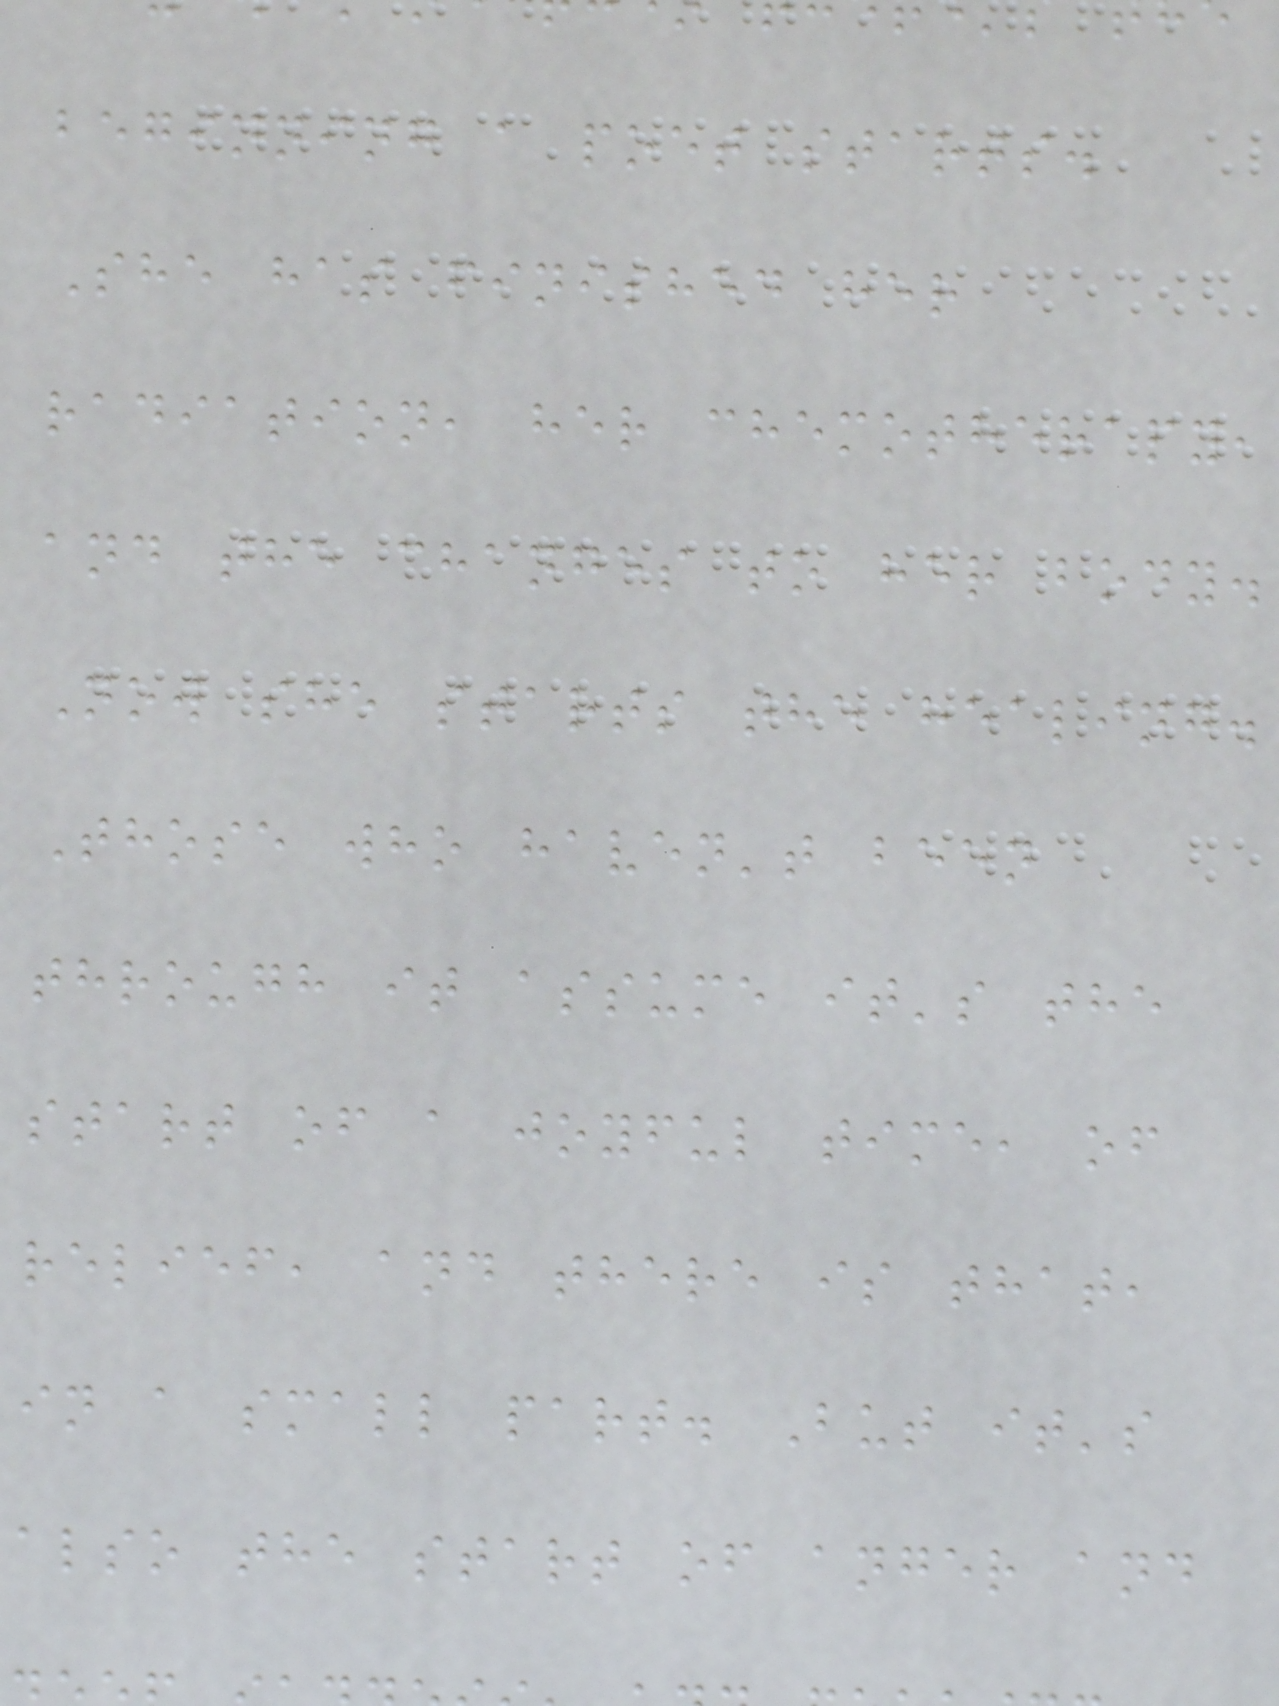beginning a poet starts.
She has finished her
radiation, her chemotherapy,
and the changes to her body.
Now she starts the healing.
Those who haven't been
through it assume it's the
start of a joyful time, of
relief, and there is that,
in a small part. But it's
also the start of anger and
